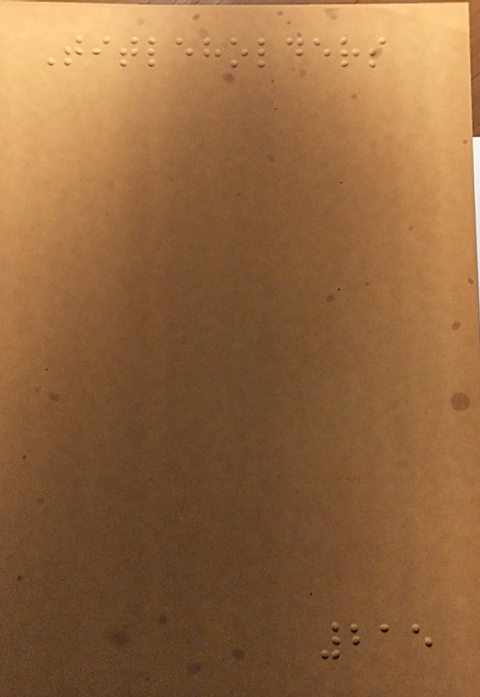Titleholders
215
